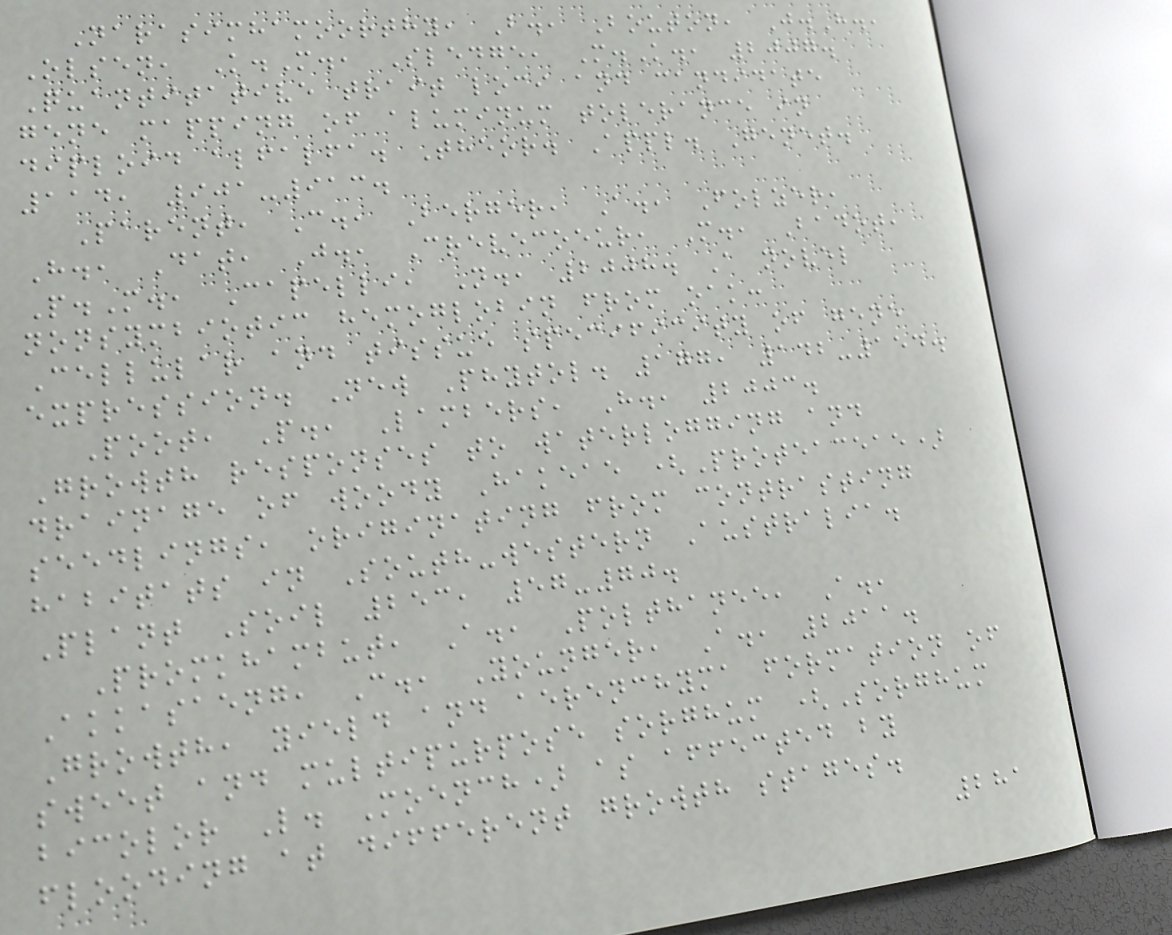Narasimhamoorthy, B., Bouton, J.H.,
Olsen, K.M., Sledge, M.K., 2007.
Quantitative trait loci and candidate
gene mapping of aluminum tolerance in
diploid alfalfa. Theor. Appl. Genet.
114, 901-913.
Parent, C., Berger, A., Folzer,
H., Dat, J., Crevecoeur, M., Badot,
P.M., Capelli, N., 2008. A novel
nonsymbiotic hemoglobin from oak:
Cellular and tissue specificity of gene
expression. New Phytol. 177, 142-154.
Poot, P., Lambers, H., 2003.
Growth responses to waterlogging and
drainage of woody Hakeae (Proteaceae)
seedlings, originating from contrasting
habitats in South-western Australia.
Plant Soil 253, 57-70.
Promkhambut, A., Polthanee, A.,
Akkasaeng, C., Younger, A., 2011.
Growth, yield and aerenchyma formation of
sweet and multipurpose sorghum (Sorghum
bicolor L. Moench) as affected by
flooding at different growth stages.
281
